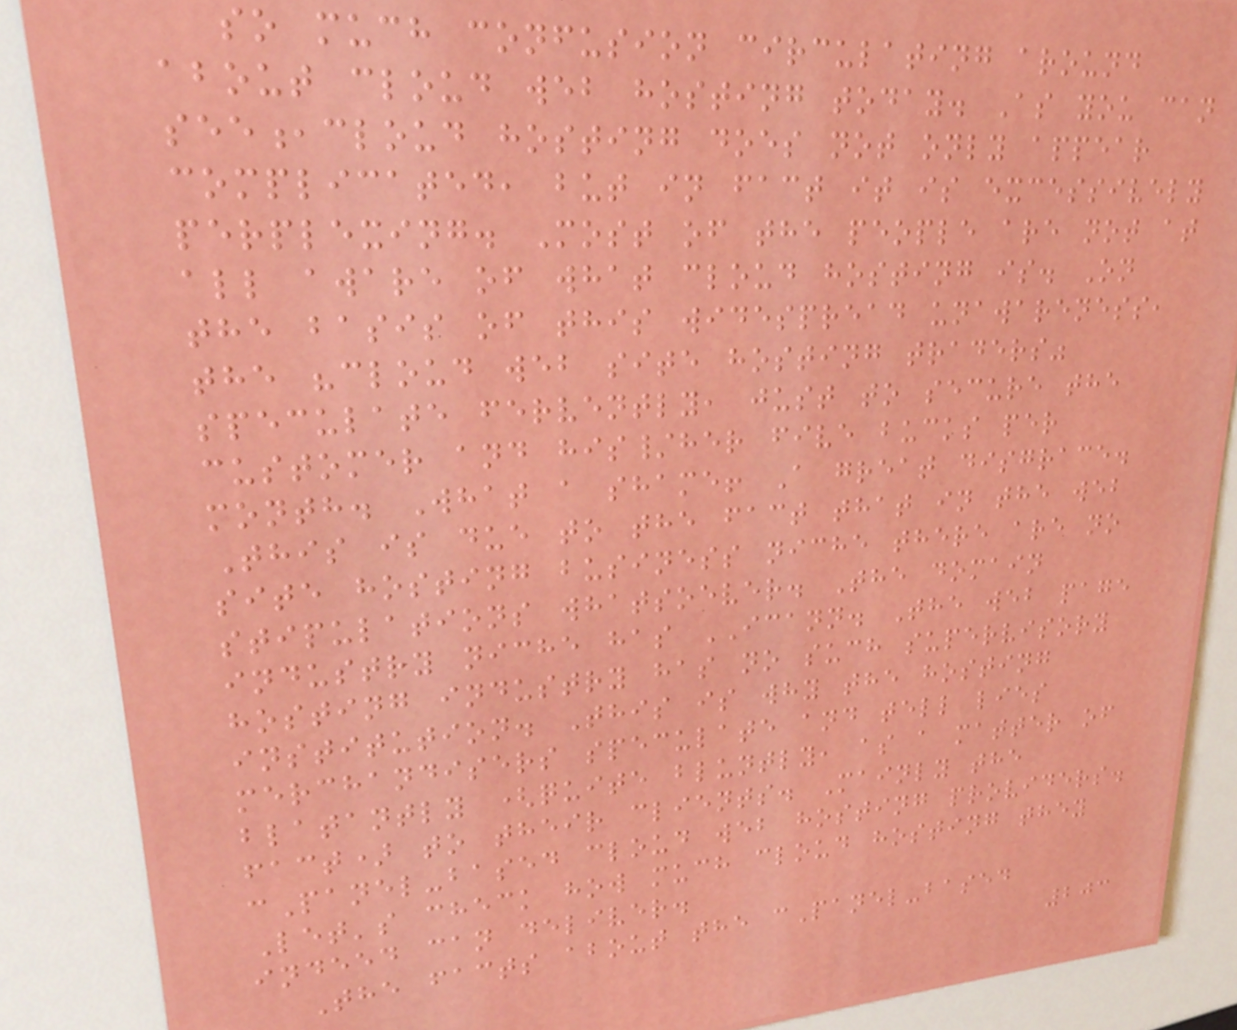so much confusion circulating around
about cloud web hosting today. As you can
see,cloud hosting does not only appear
complicated, but in fact it is excessively
perplexing. Most of the people are not at
all aware of what cloud hosting is. On
the basis of this widespread unawareness,
the "cloud web site hosting traders"
speculate fervently, just to secure the
customer and his/her five bucks per
month. What a shame! A great disgrace.
This is due to the fact that in the web
site hosting business niche there are no
stipulations whatsoever. The domain
industry niche has ICANN. The web page
hosting industry has no such supervisory
institution. This is why the hosting
merchandisers speculate and tell lies
blatantly (quite bluntly, as a matter of
fact) to their clients. Mainly the
cPanel-based cloud web hosting providers.
Let's check how much cloud hosting they
indeed can deliver.
The facts about the cPanel-based
203
